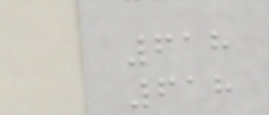618
618
